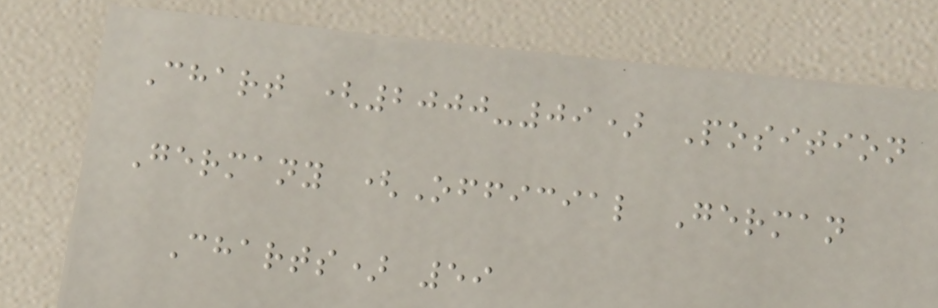Chart (2000-09) Position
Germany (Official German
Charts) 59
